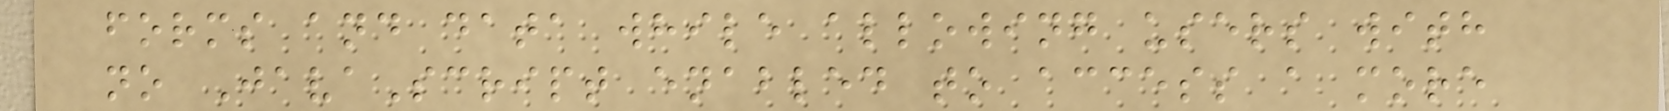forms and data while allowing users with
no JavaScript enabled to access a more
